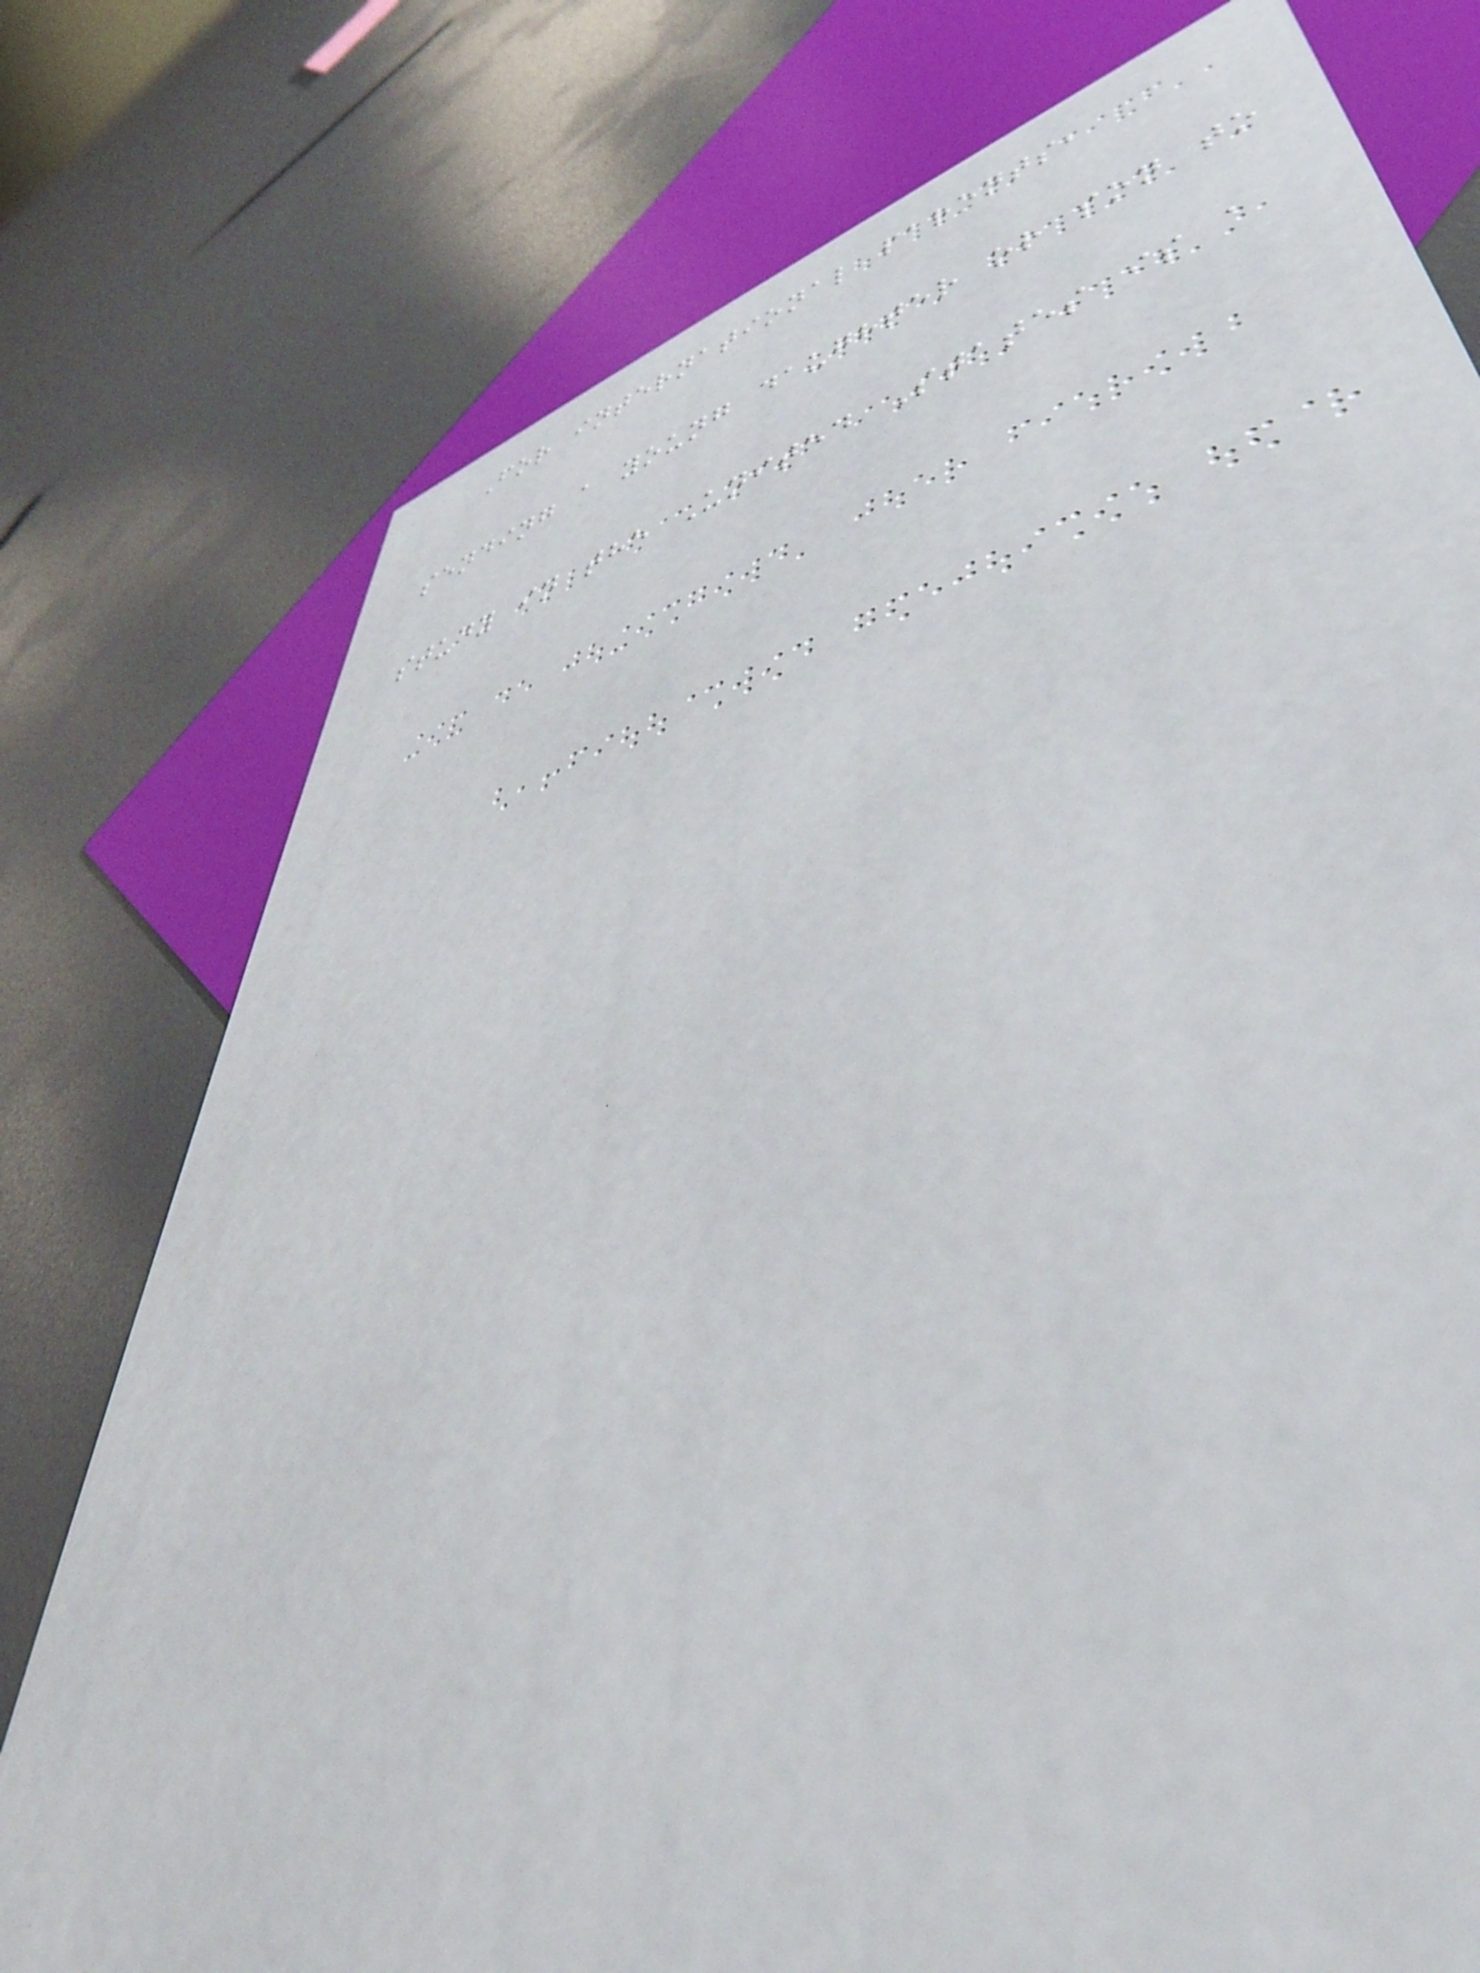For international parents,
sending a young daughter or son to
study in the United States is a
